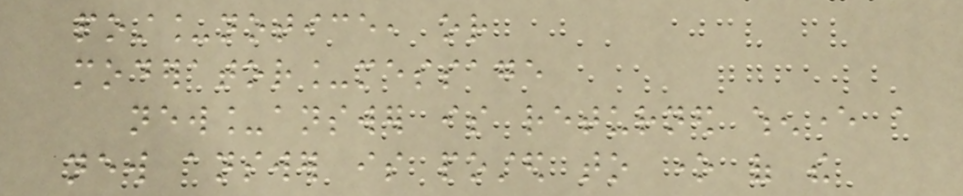post_notice, or
moderator_message
new_answer is returned whenever a
new answer is posted to one of the
